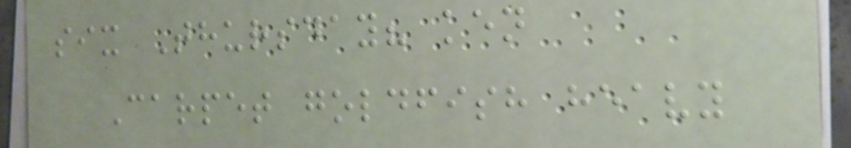six Thursday? ken
Carpet goldfish heavy
